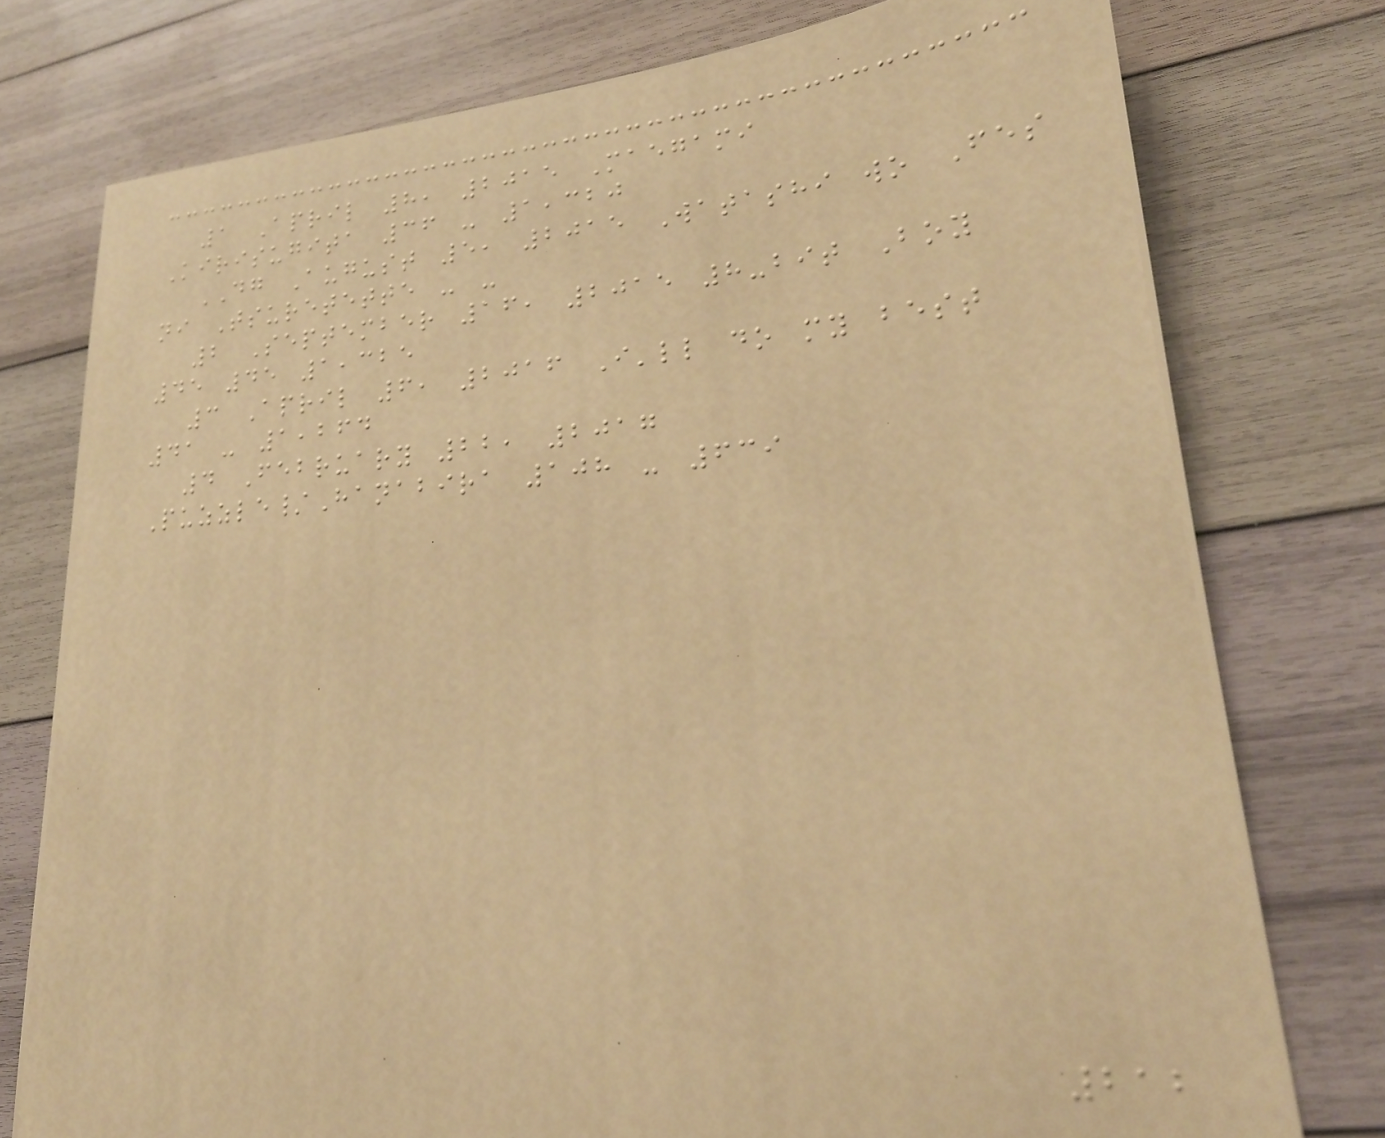1 April 8, 2015 Maegami
Kirisugita 36 - 1,320
DG August 5, 2015 Watashi wo Fes
ni Tsuretette - -
2 September 16, 2015 8-bit Boy
45 45 1,325
3 April 6, 2016 I'll do my best
41 - 1,264
4 February 22, 2017
Puzzle/Hanabira 108 - 639
212
